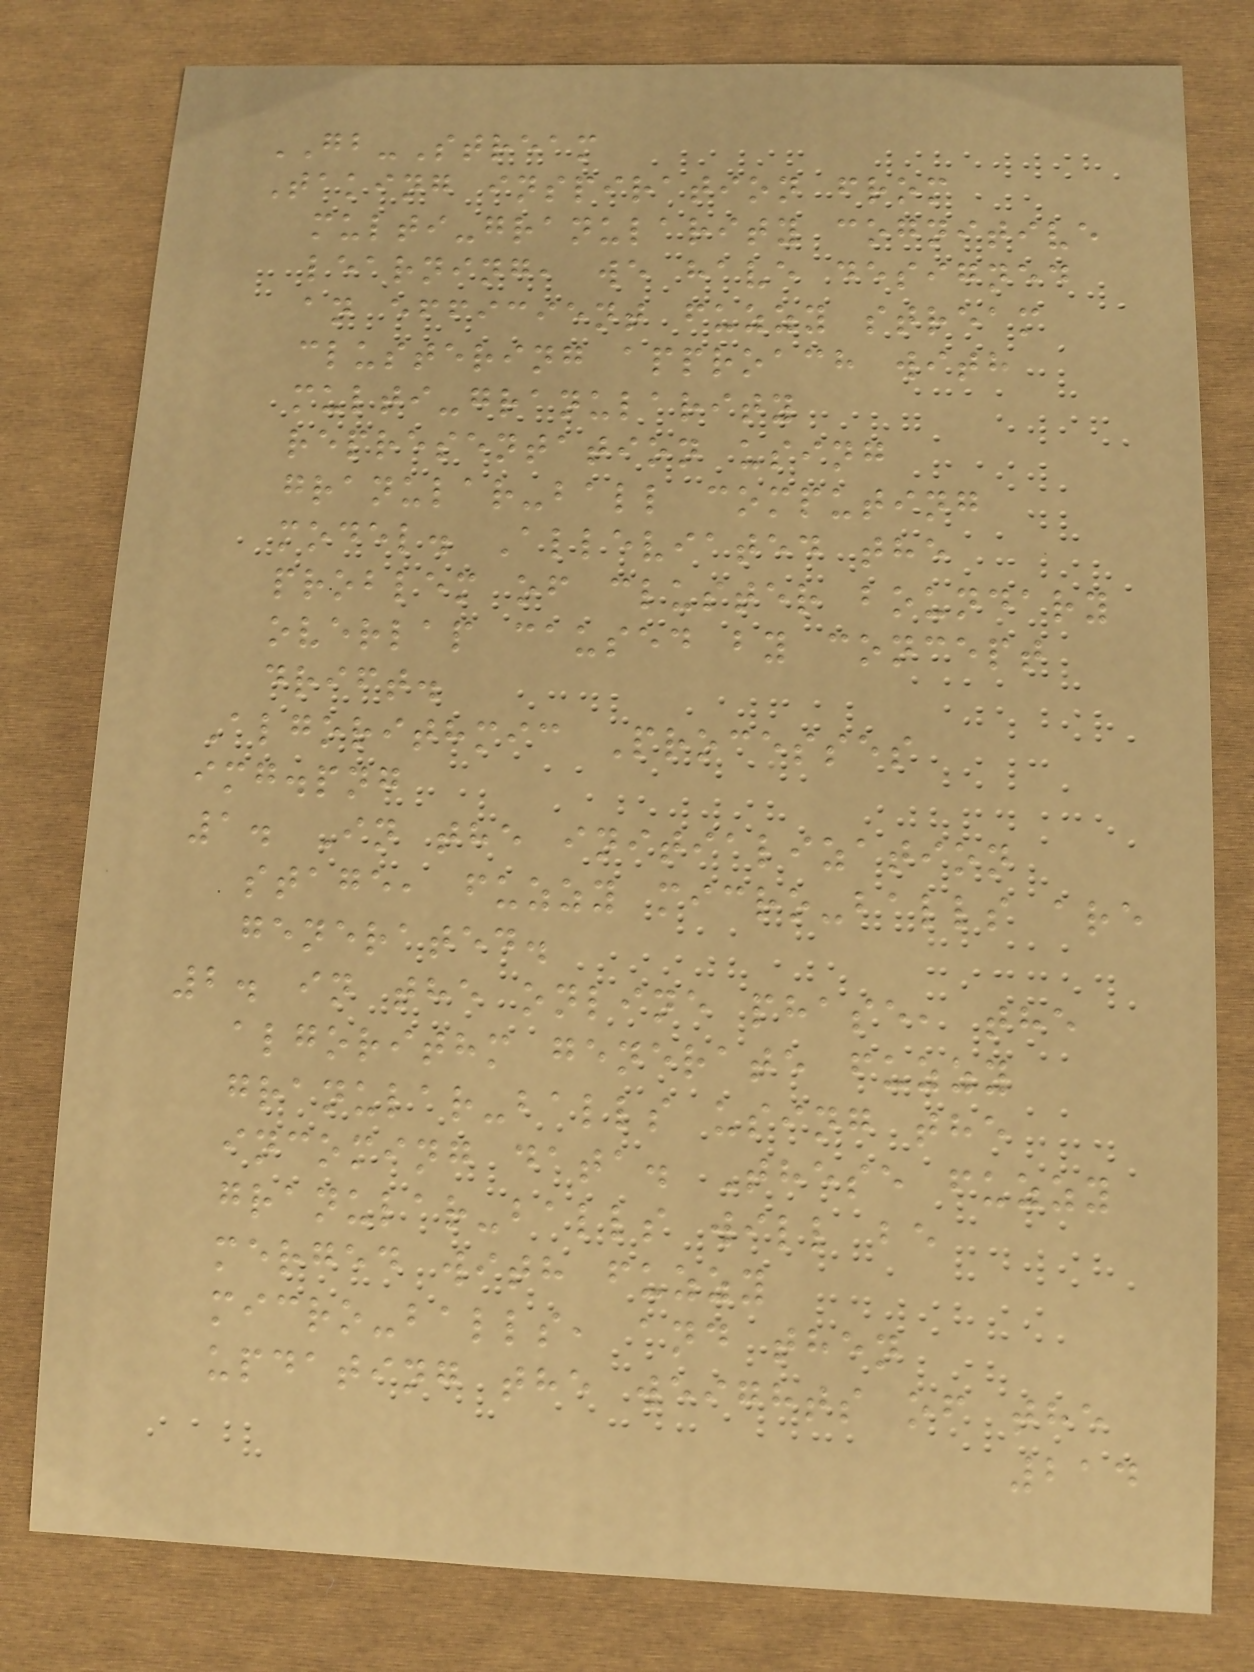GB-Stream
Taking inspiration from
multi-granularity cognitive
learning, we have designed
an efficient fuzzy stream
clustering approach with
multi-granularity
representation using
granular-ball computing
model. Alleviated the
problem of cluster boundary
overlap caused by concept
drift.
Algorithmic Processes
img.png
1. In the initialization
stage, fuzzy micro-balls are
generated.
2. in the online phase, the
algorithm generate fuzzy
granular-balls using the
incoming data. These fuzzy
granular-balls will be
merged with fuzzy
micro-balls, and then
updating the weights of the
214
